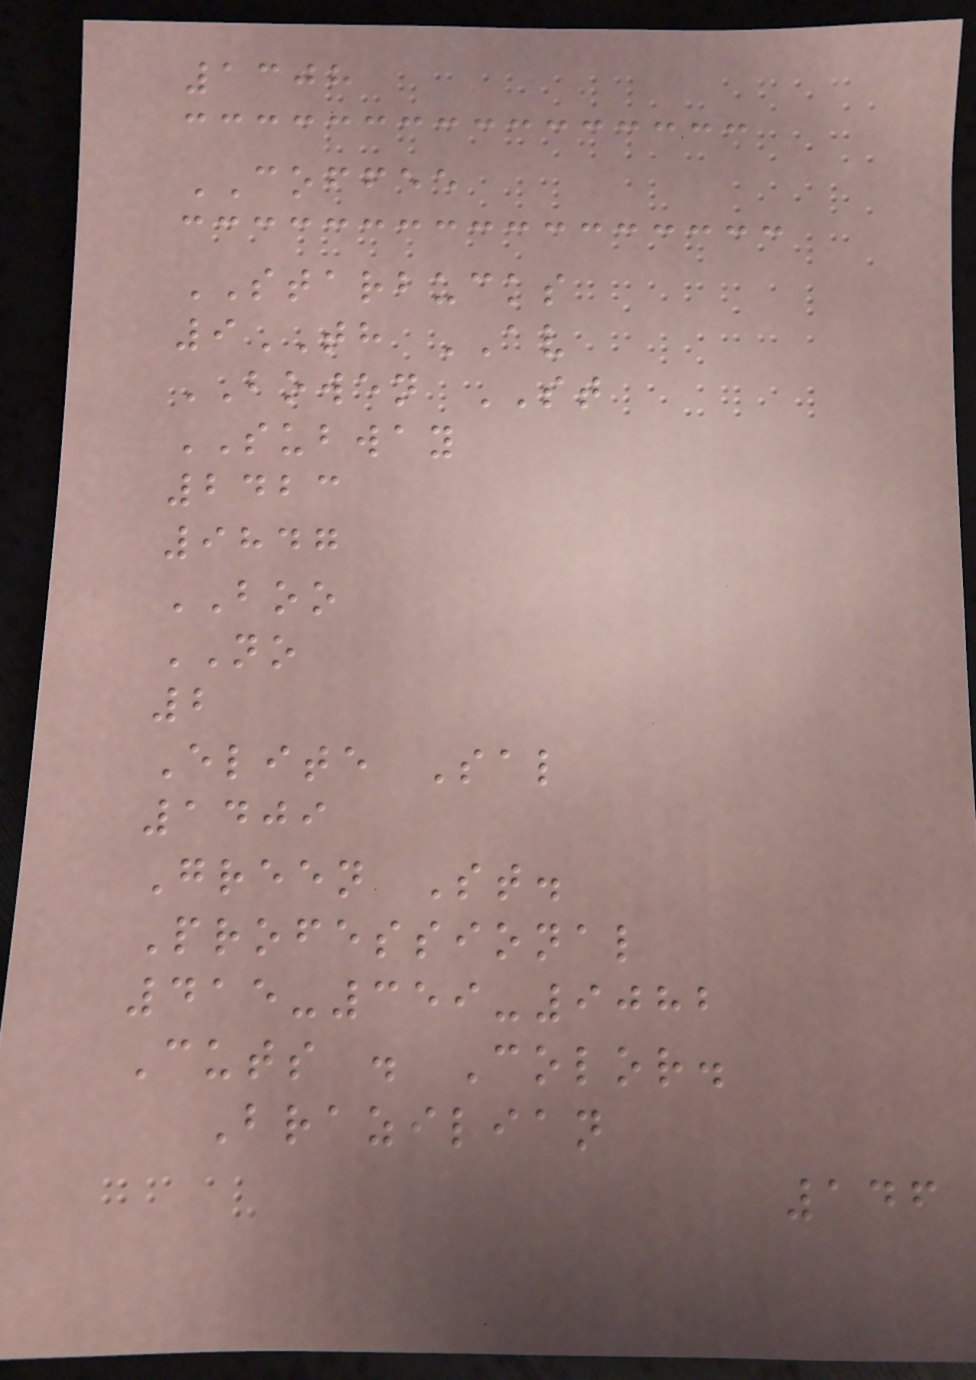1308
COFFEE
STARBUCKS
9TH AV
BOWEN ST
SUBWAY
2423
9847
BOO
NO
2
Elite Sal
1409
Green St.
Professional
415-359-9082
Cuts . Color.
Brazilian
146
